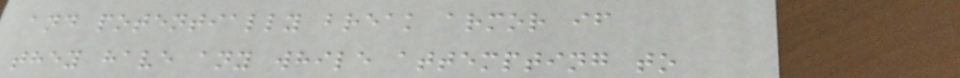and potentially break armor if
they have any while attempting to
